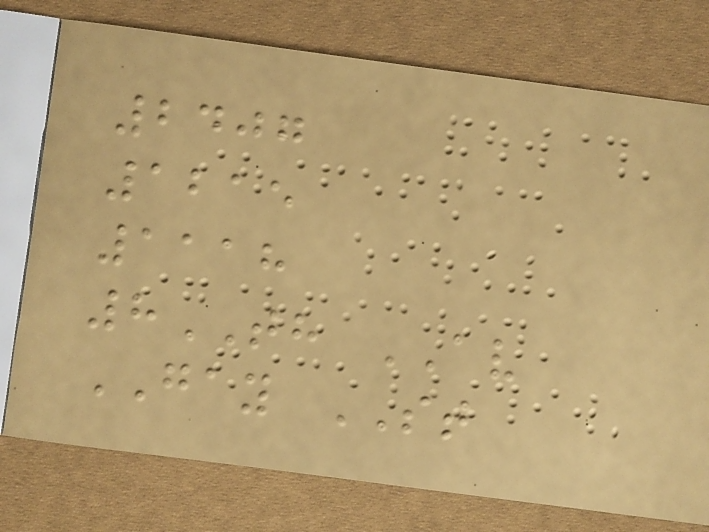2407
1215
1118
8TH AV
GAY ST
